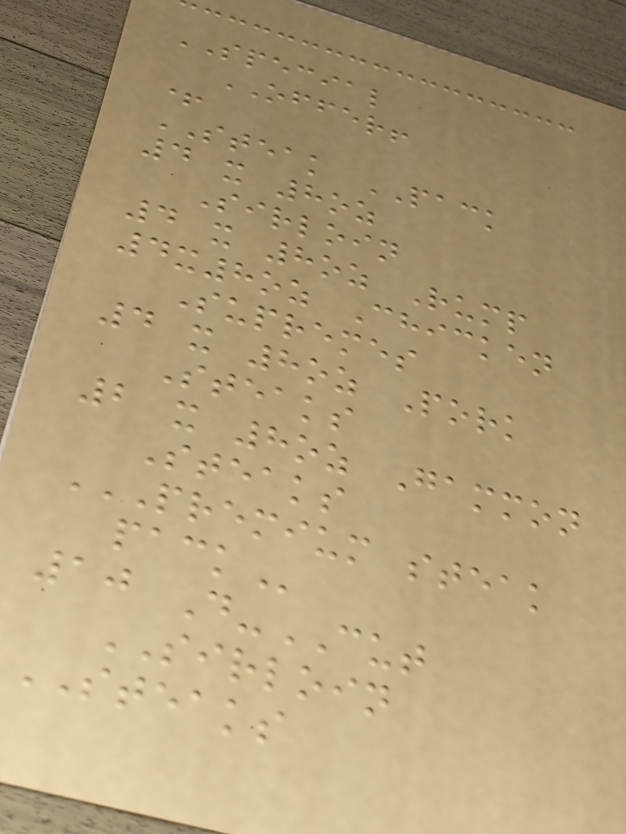SPECIAL
OFFER!
+
STEAK PACK
4 x 8oz
Sirloin
4 x 8oz Rump
4x8oz Chicken
Supremes
4 x 8oz Pork
Steaks
2 x 8oz Gammon
Steaks
PREMIUM STEAK
PACK
10 D-CUT
SIRLOIN
STEAKS
